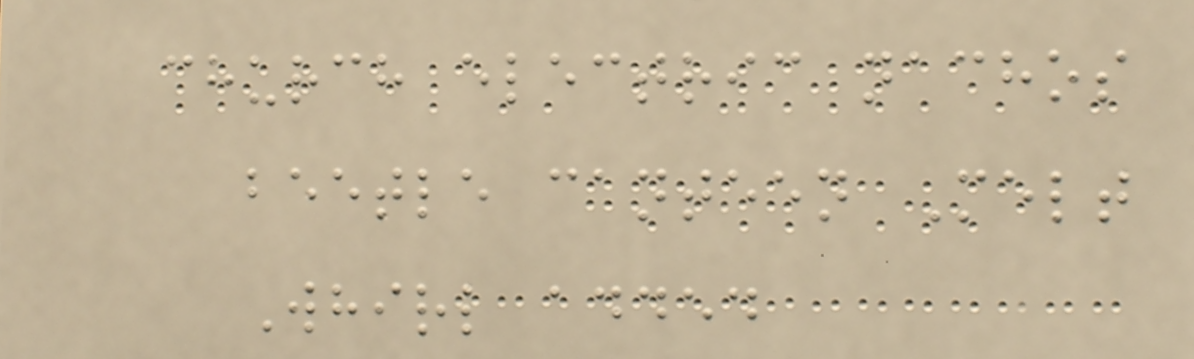church electric nachos
beetle canteen Melt
Whirl added
